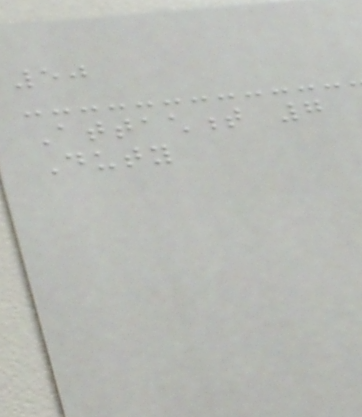50
Attachment 7
Duty
